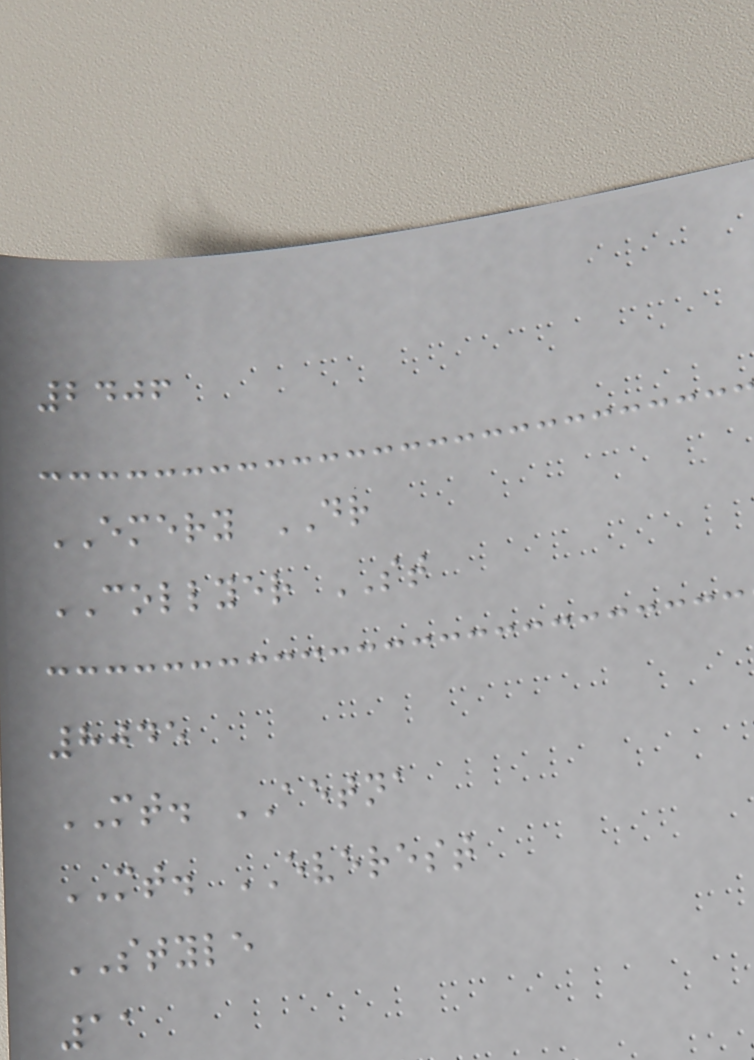2406
EMERY DR
COLLYER ST
8045
MT. AETNA
MT. EVEREST
STYLE
11
